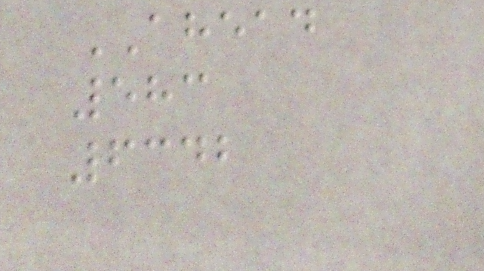AHEAD
583
6342
